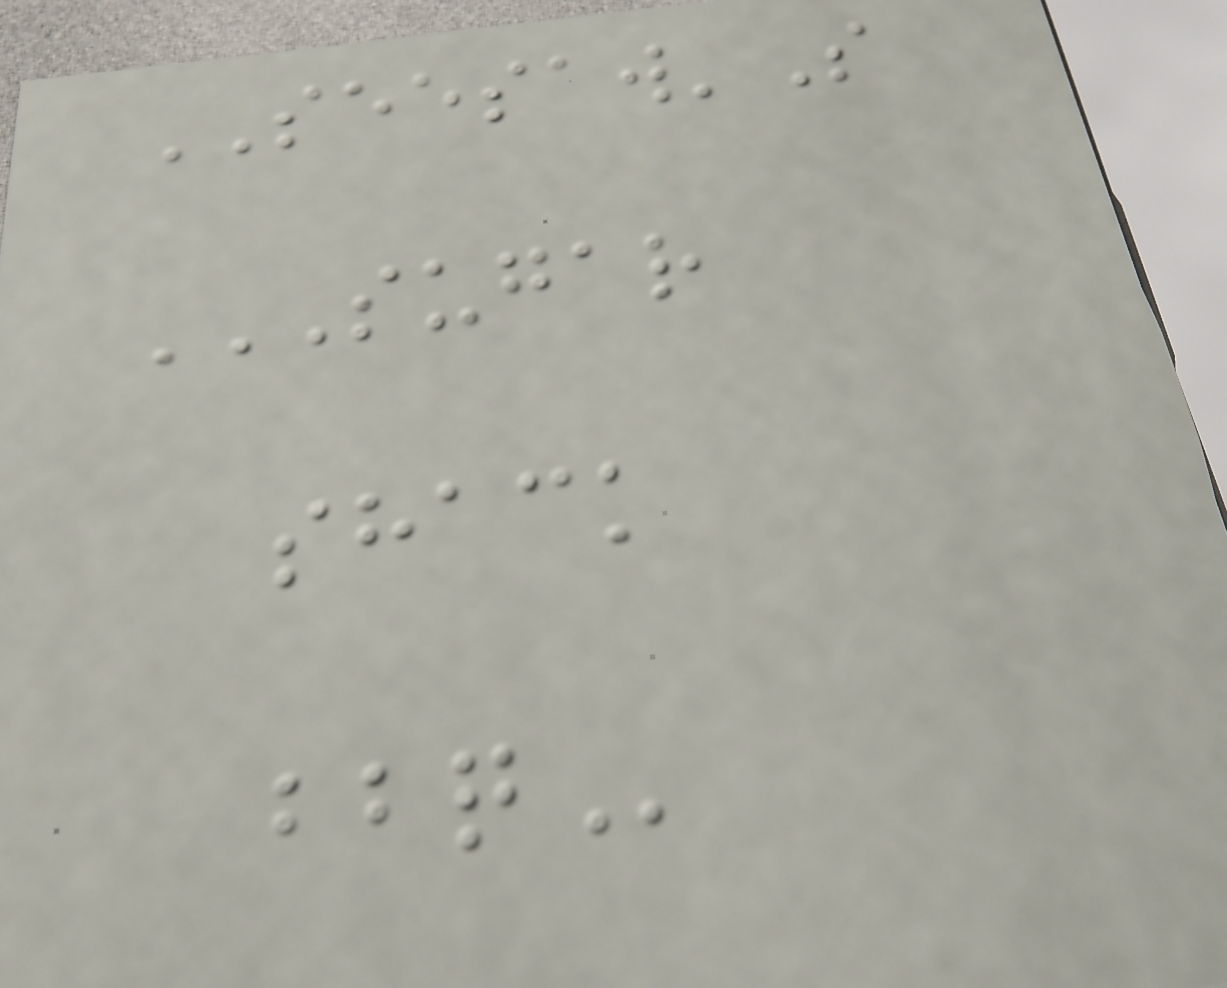SEESAW'S
SUGAR
SHACK
BBQ
